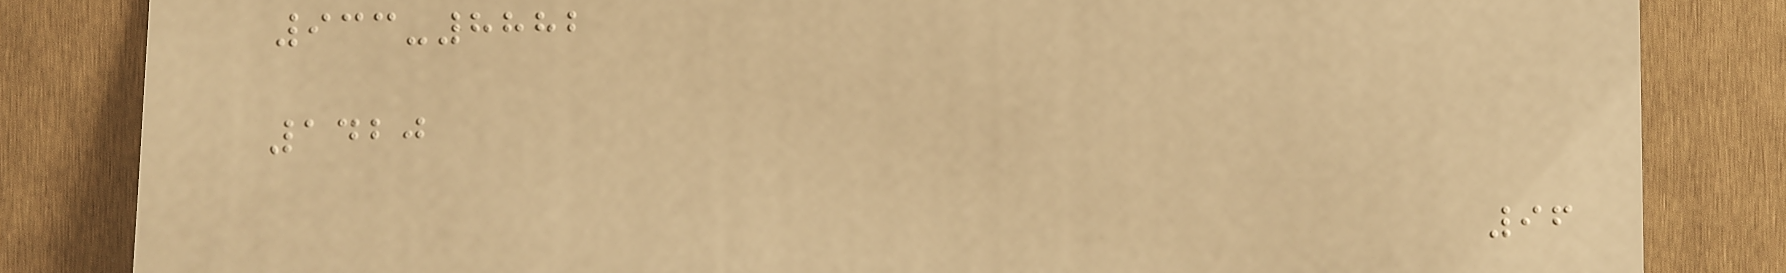933-8882
1420
96
